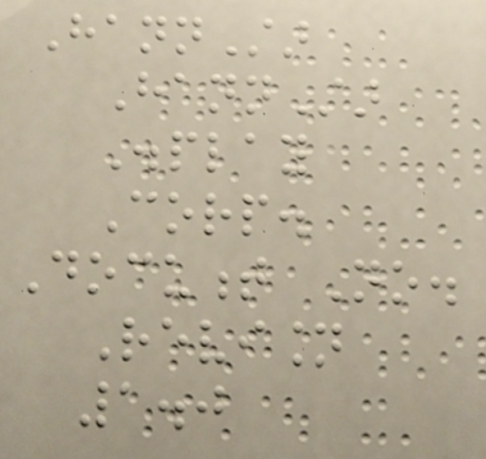HannStar
HannStar
Display
Corp.
Document No.
Revision
1.0
